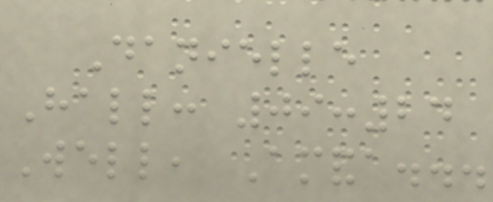Danielle
Hall: 09:24
Well, Amanda...
